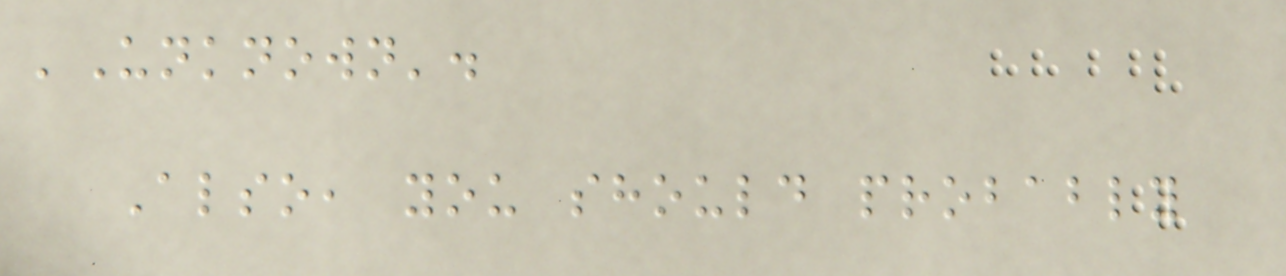'Unknown'.
Also, you should probably
